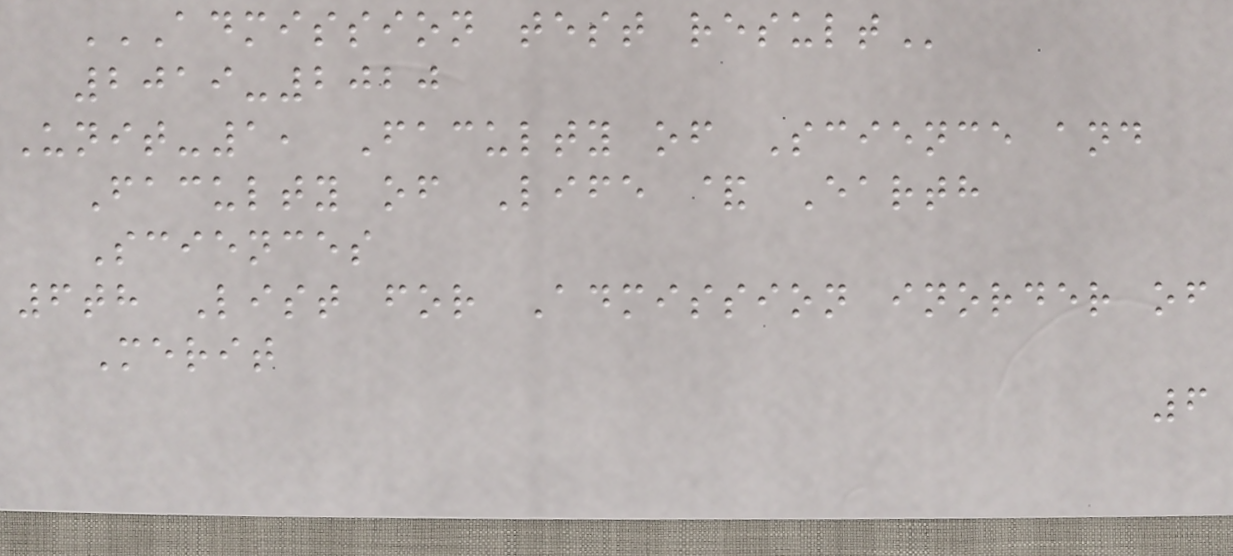ADMISSION TEST RESULT
2019-2020
Unit-1, Faculty of Science and
Faculty of Life & Earth
Sciences
6th List for Admission inorder of
Merit
6
